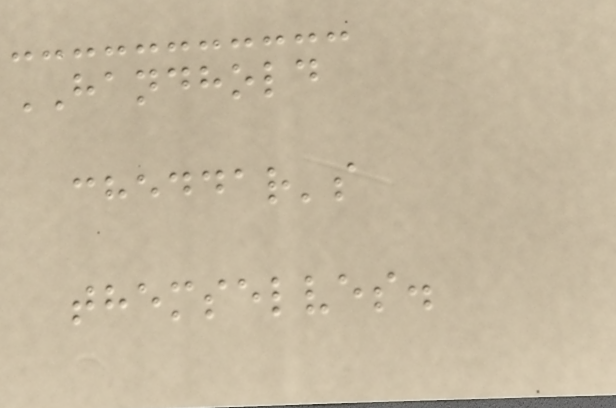HANDHOLD
cheddar's
themselves.
